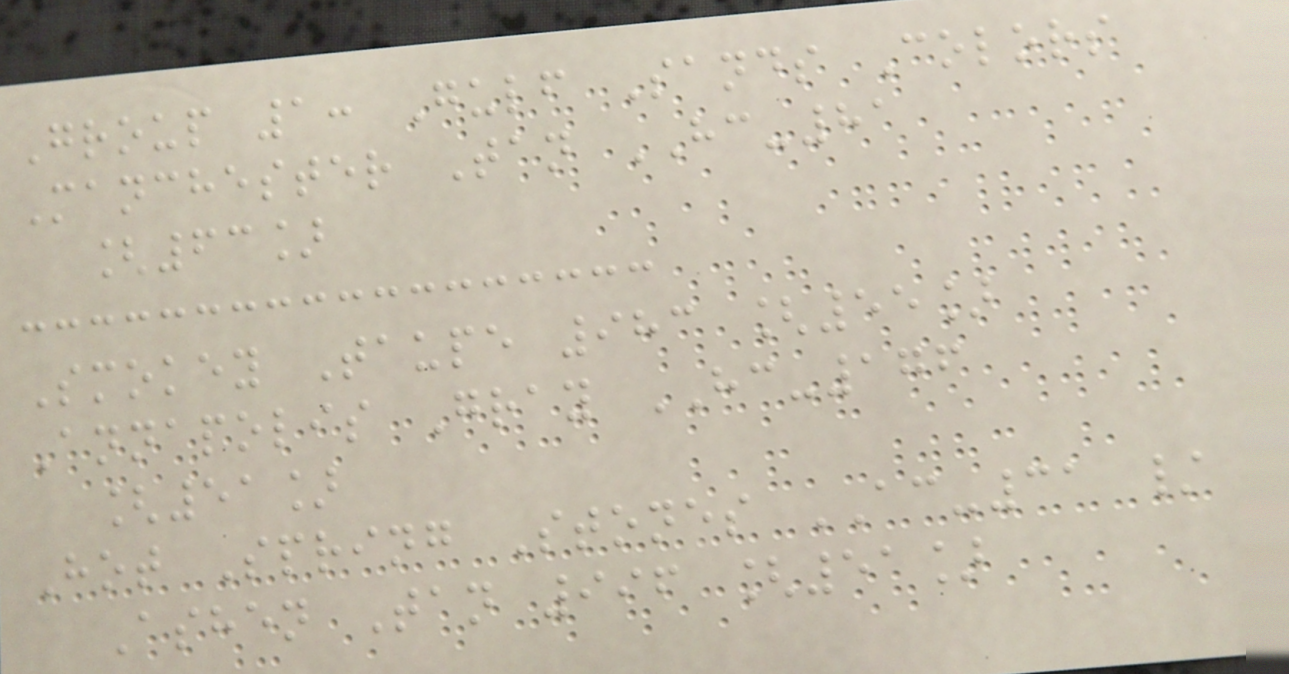Group 1: Gulf Sands Colors
Manchester Tan HC-81
[63]
Smokey Taupe 983 [55]
Annapolis Gray HC-176
[51]
Hot Spring Stones AC-31 /
Ashen Tan 996 [51]
